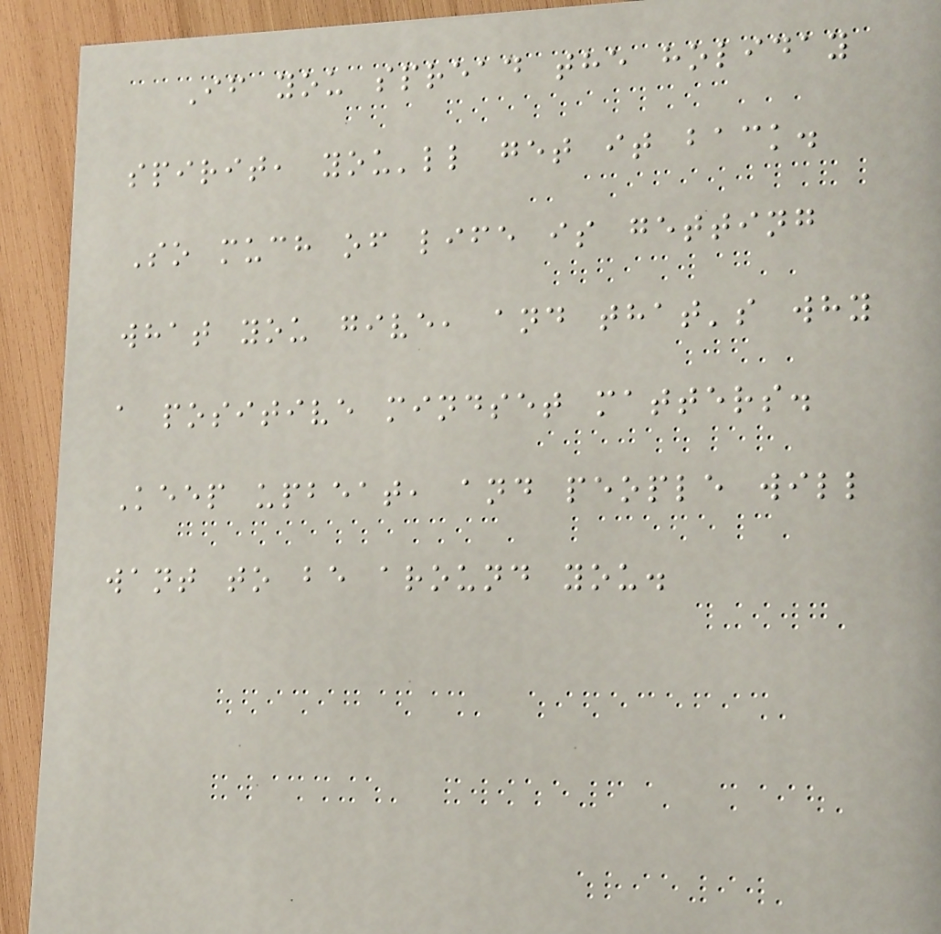If you spread the holiday
spirit, you'll get it back.
So much of life is getting
what you give, and that's why
a positive mindset matters.
Keep upbeat, and people will
want to be around you.
